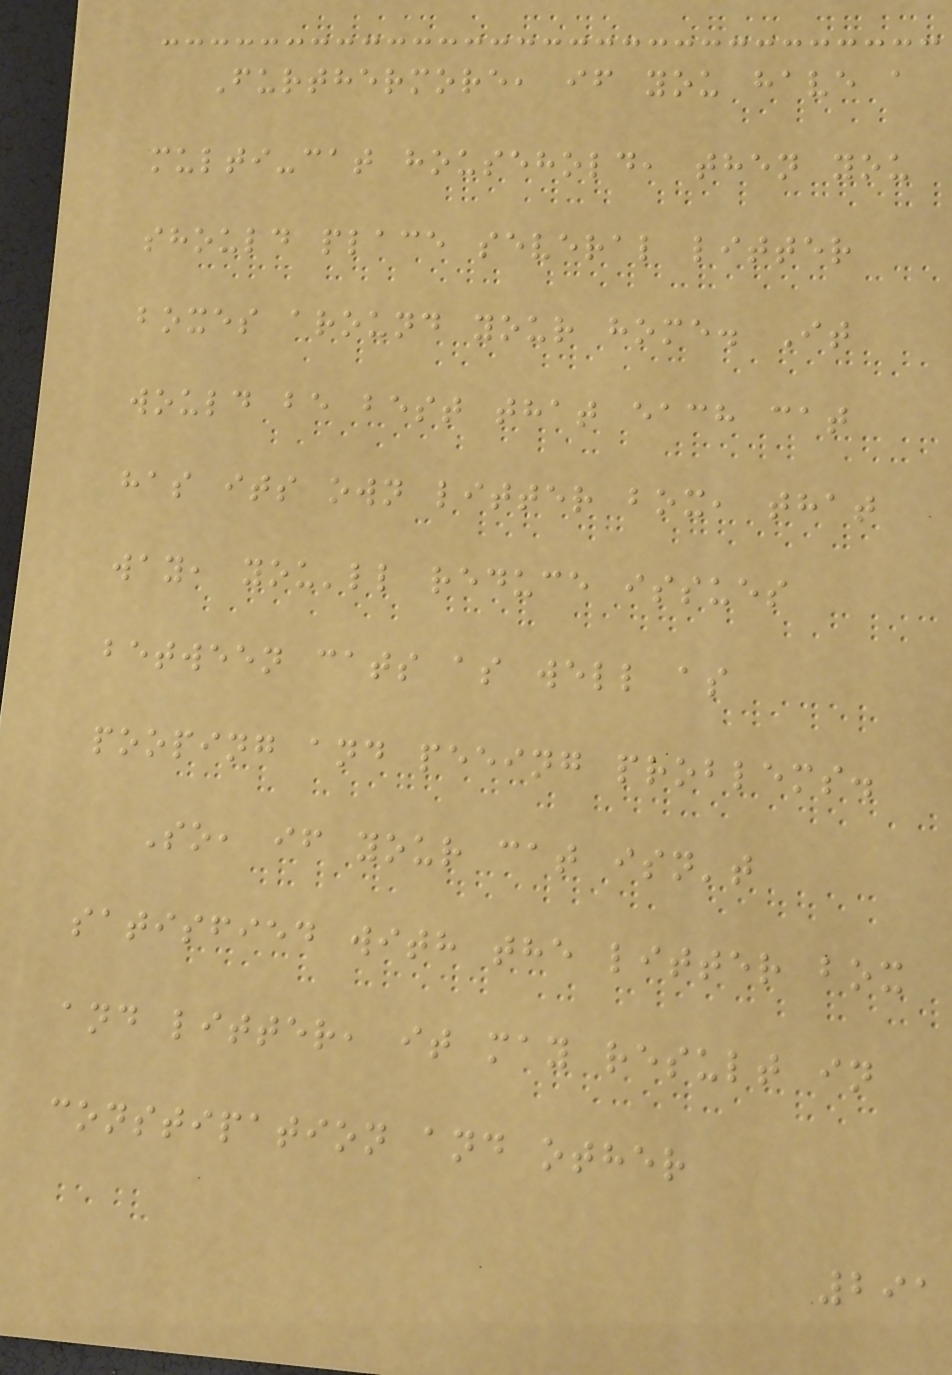Furthermore, if you have a
multi-cat household, then you
should place several litter
boxes around your home. It
would be best that each cat
has its own litter box, that
way, you'll reduce issues
between cats as well as
pooping and peeing problems.
So, if your cat isn't
satisfied with the litter box
and litter, it may result in
constipation and other
291
